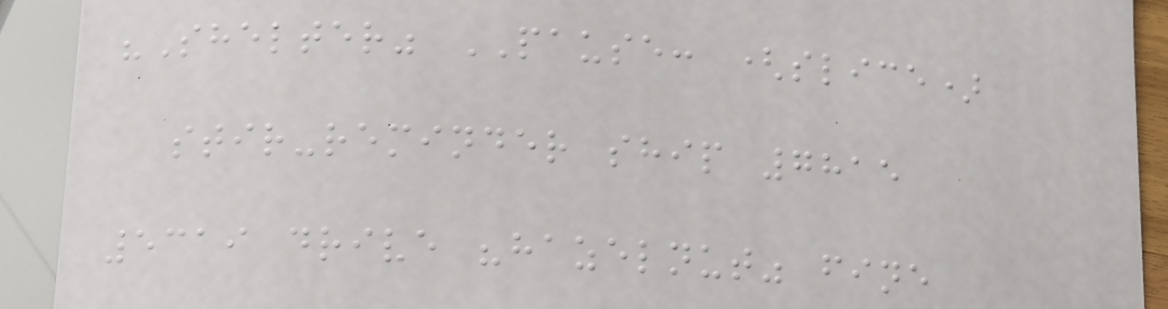"Shelter" PAUSE: (slice)
stir-reminder ship 7815
5319 drive "hazelnut" fine
